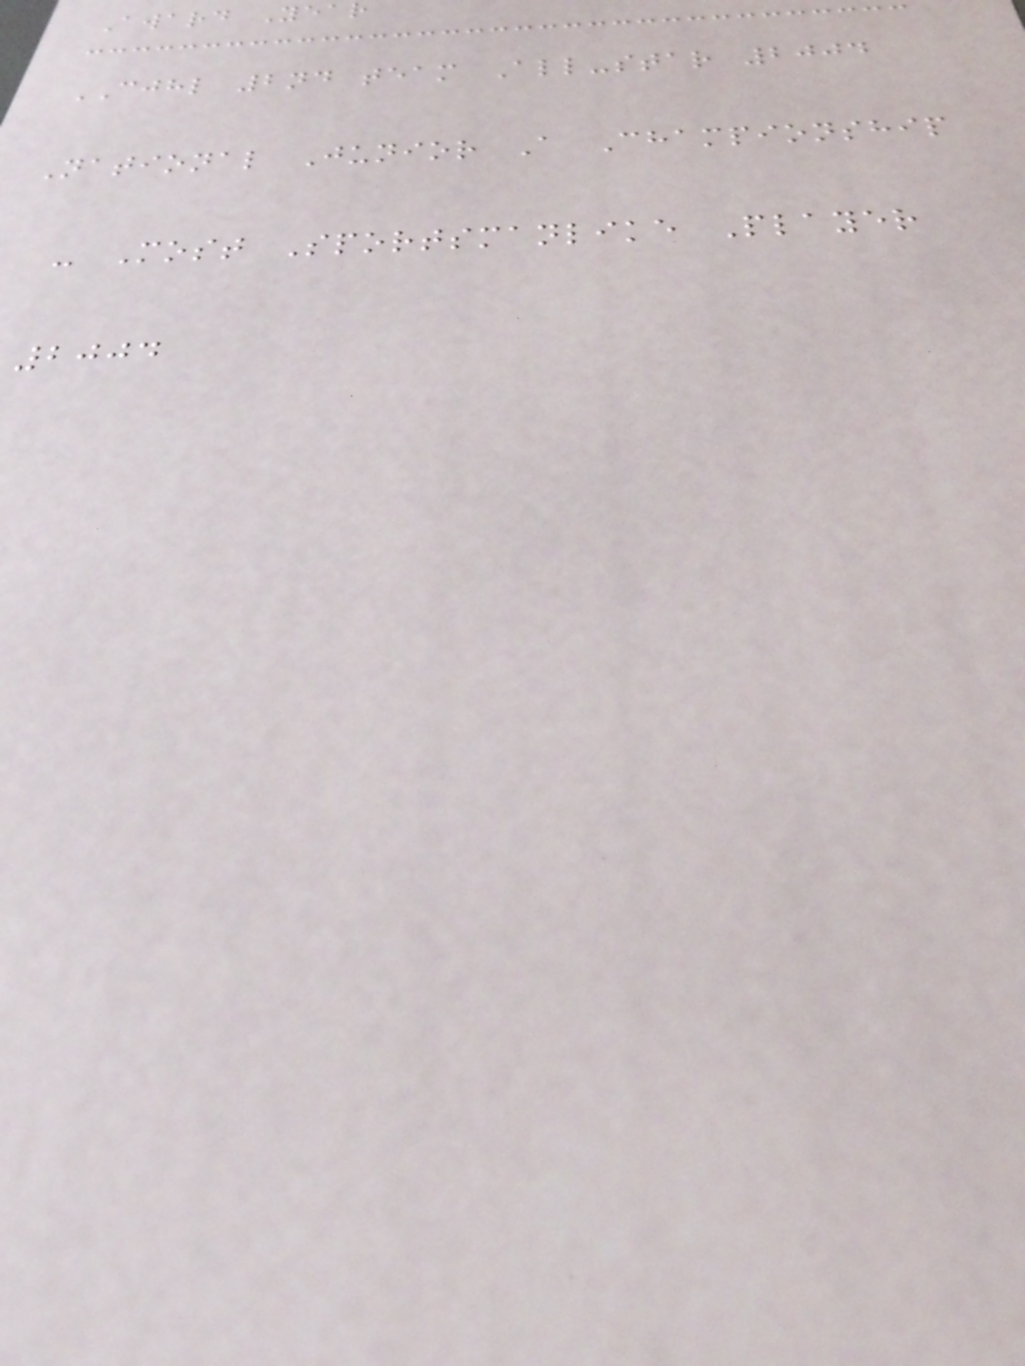Award Year
CJHL 2nd team All-star 2004
National Junior A Championship
- Most Sportsmanlike Player
2004
